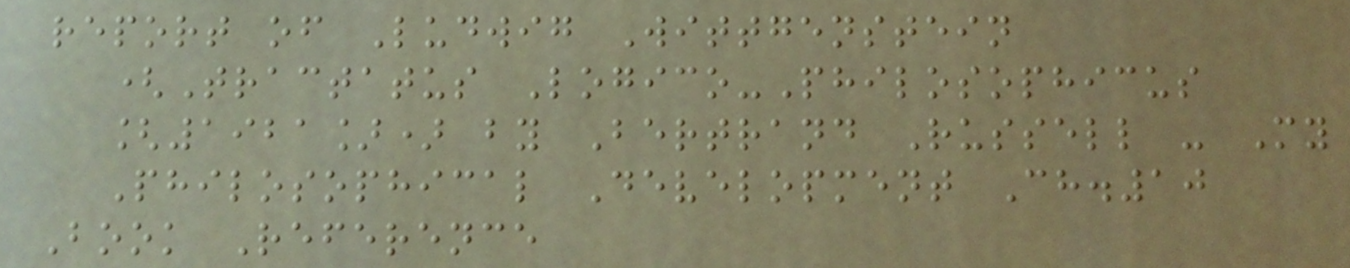report of Ludwig Wittgenstein
(Tractatus Logico-Philosophicus
[1921]) by Bertrand Russell - My
Philosophical Development Ch.10
Book Reference
